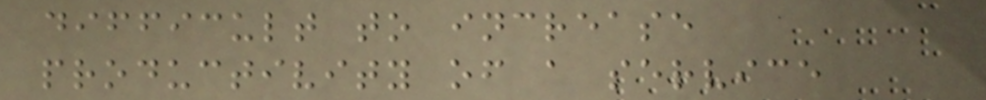difficult to increase
productivity of a service
